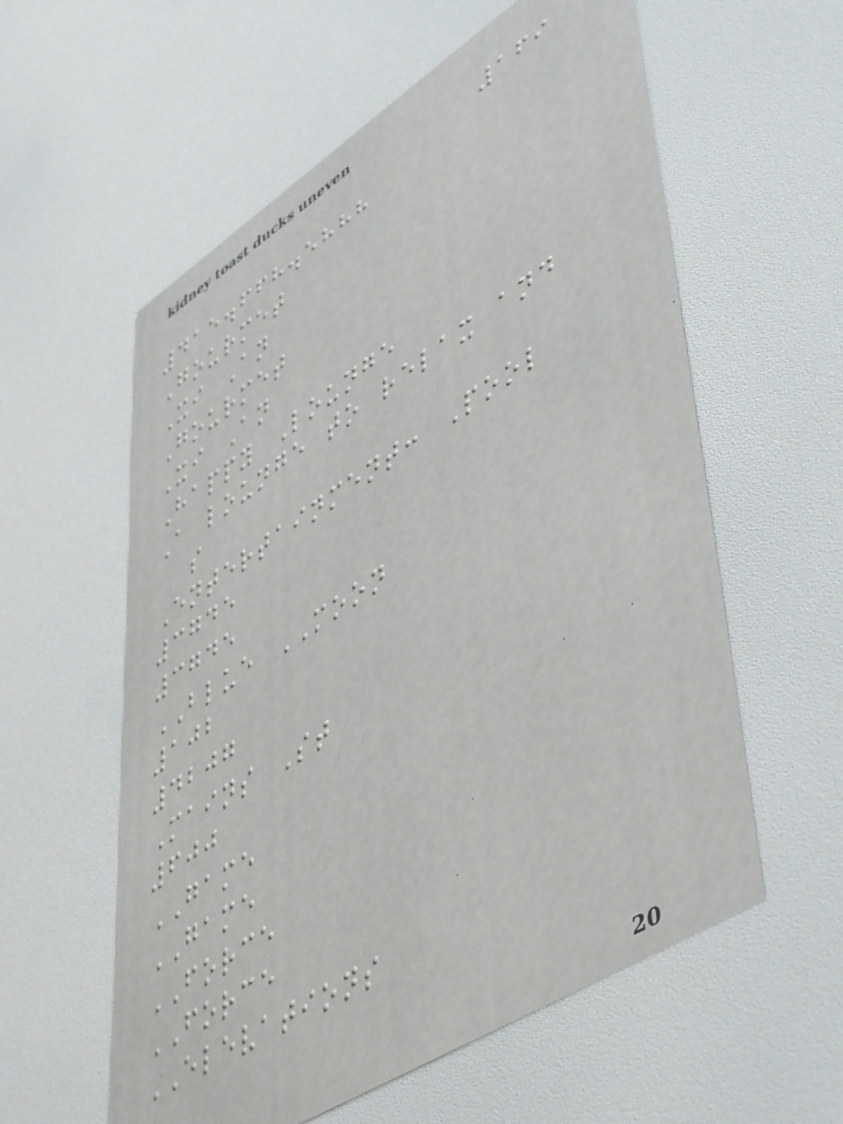169
415.668.5888
Gourmet
Xi An
Gourmet
Xi An
Happy Lounge
A lounge to relax and
s
Entertainment: Pool
3745
3745
BLUE MOON
102
4207
Mains St
600
GAME
GAME
FORCE
FORCE
ELEVATIONS
